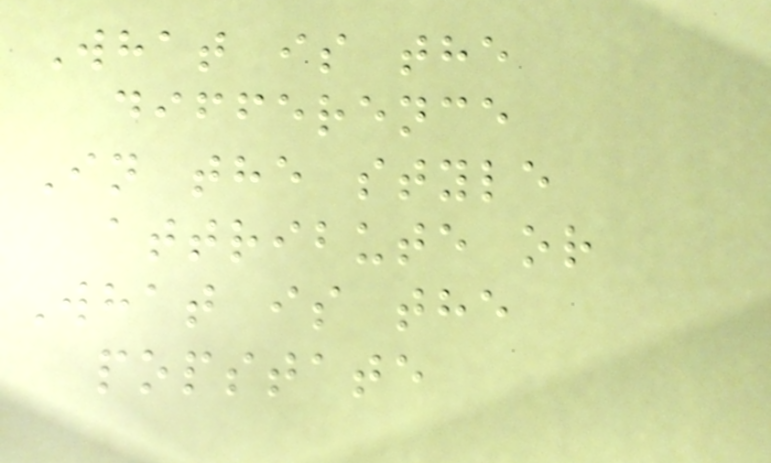What is the
difference
In the style
attribute or
What is the
popstate
